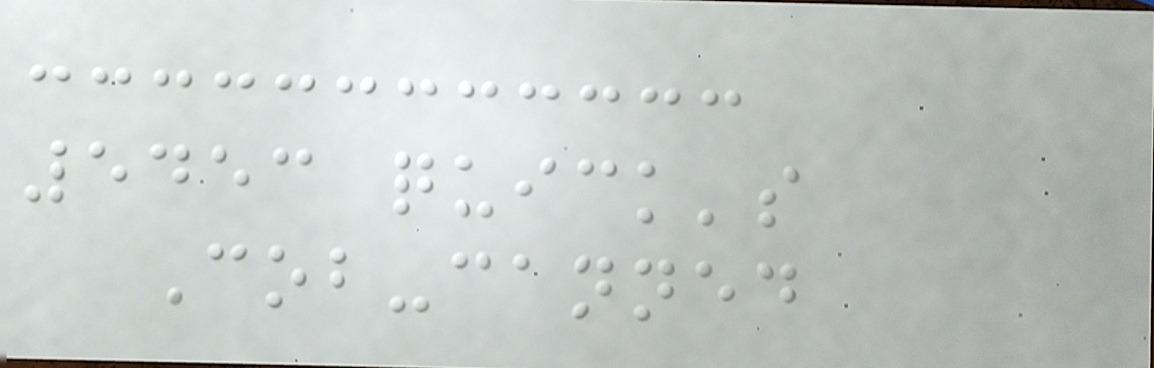5453 quick's
Cob-canned
